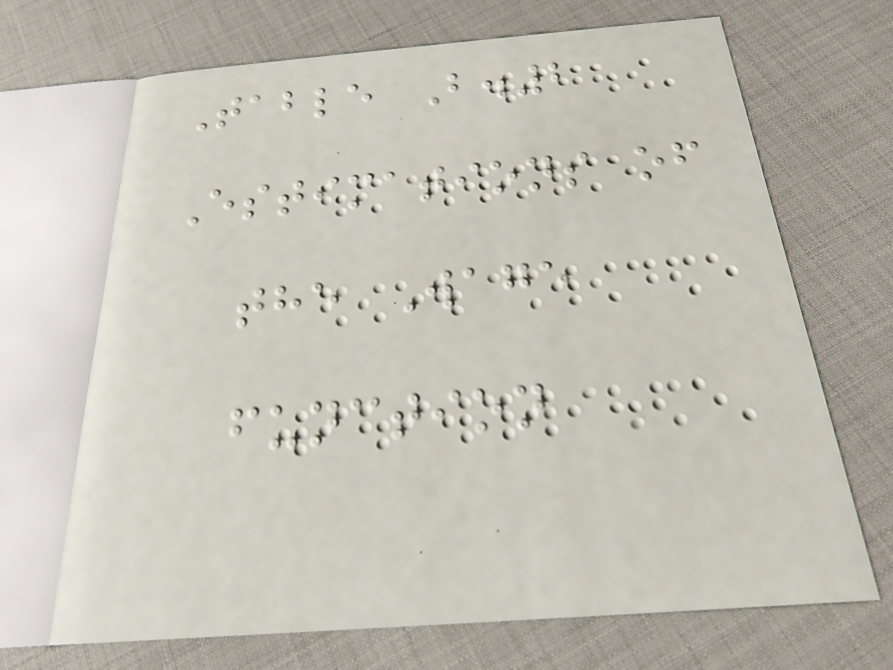Table B.2
Estimations of
the Wage
function
